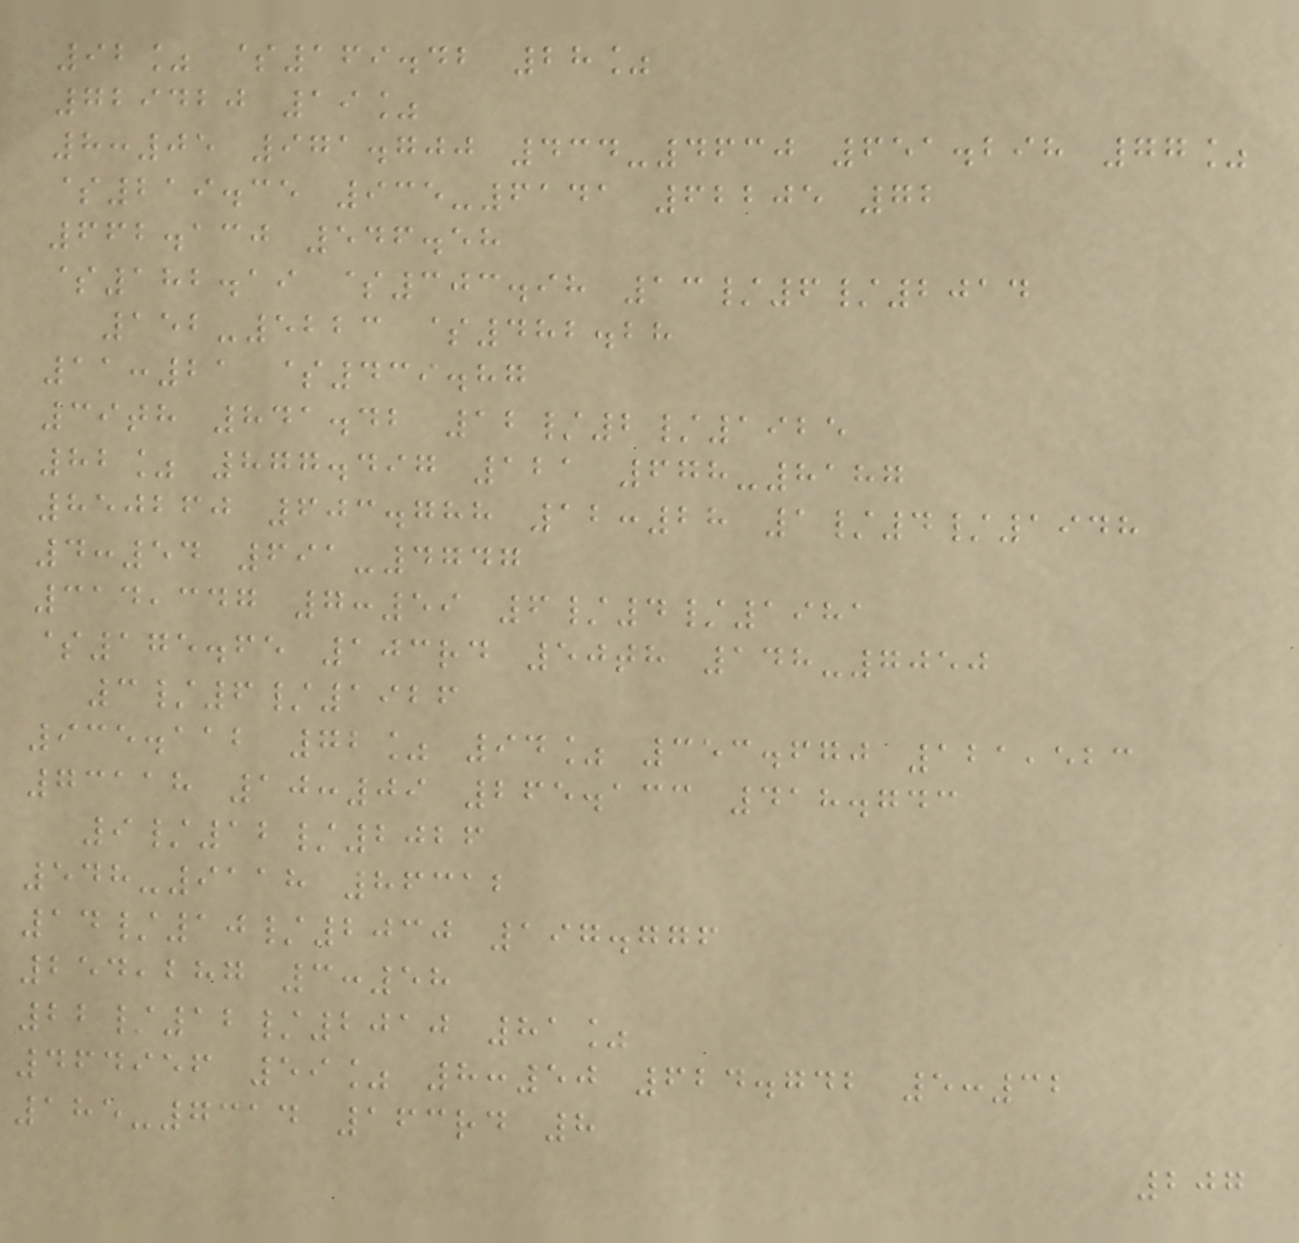92% $169.42 28%
729420 19%
8:05 971.700 434-4630 651.298 77%
$219.35 935-6141 62205 72
662.130 546.58
$182.19 $303.98 13/6/2014
152-5223 $482.28
11:21 $439.87
39th 841.42 12/2/1925
82% 877.497 121 678-8187
850260 603.788 12:28 1/4/1948
4:54 691-4747
314,347 7:59 6/4/1981
$175.65 103rd 50th 148-7050
3/6/1926
935.112 72% 94% 353.670 121,523
73118 10:09 265.133 418.743
9/12/2026
548-9118 86312
14/10/2030 197.776
254,287 3:58
22/12/2010 81%
464956 59% 8:50 624.742 5:32
185-7314 163rd 8
207
